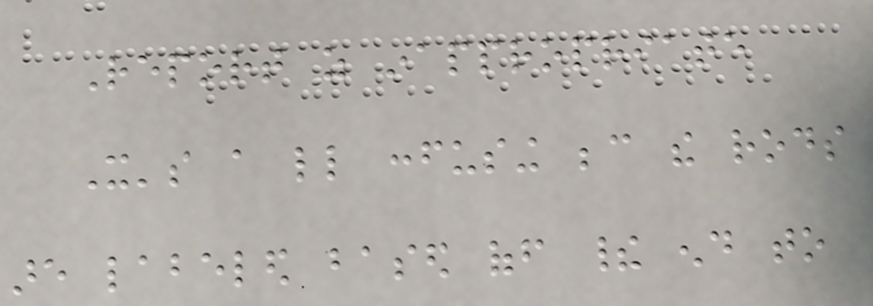Report as inappropriate
It's a little confusing because the rods
are labeled based off their end to
